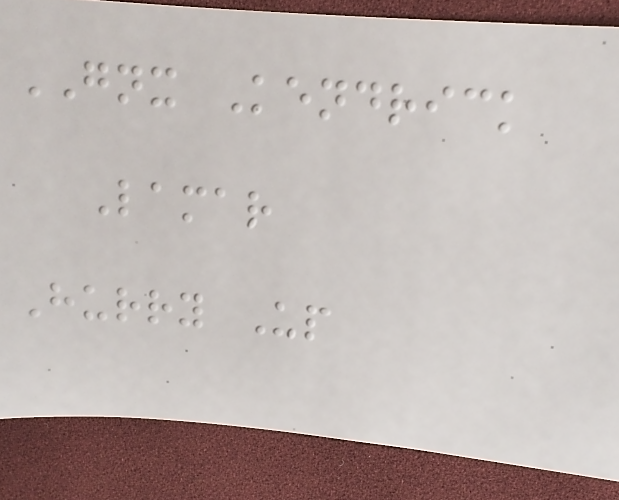GNX Kendrick
Lamar
Hurry Up
